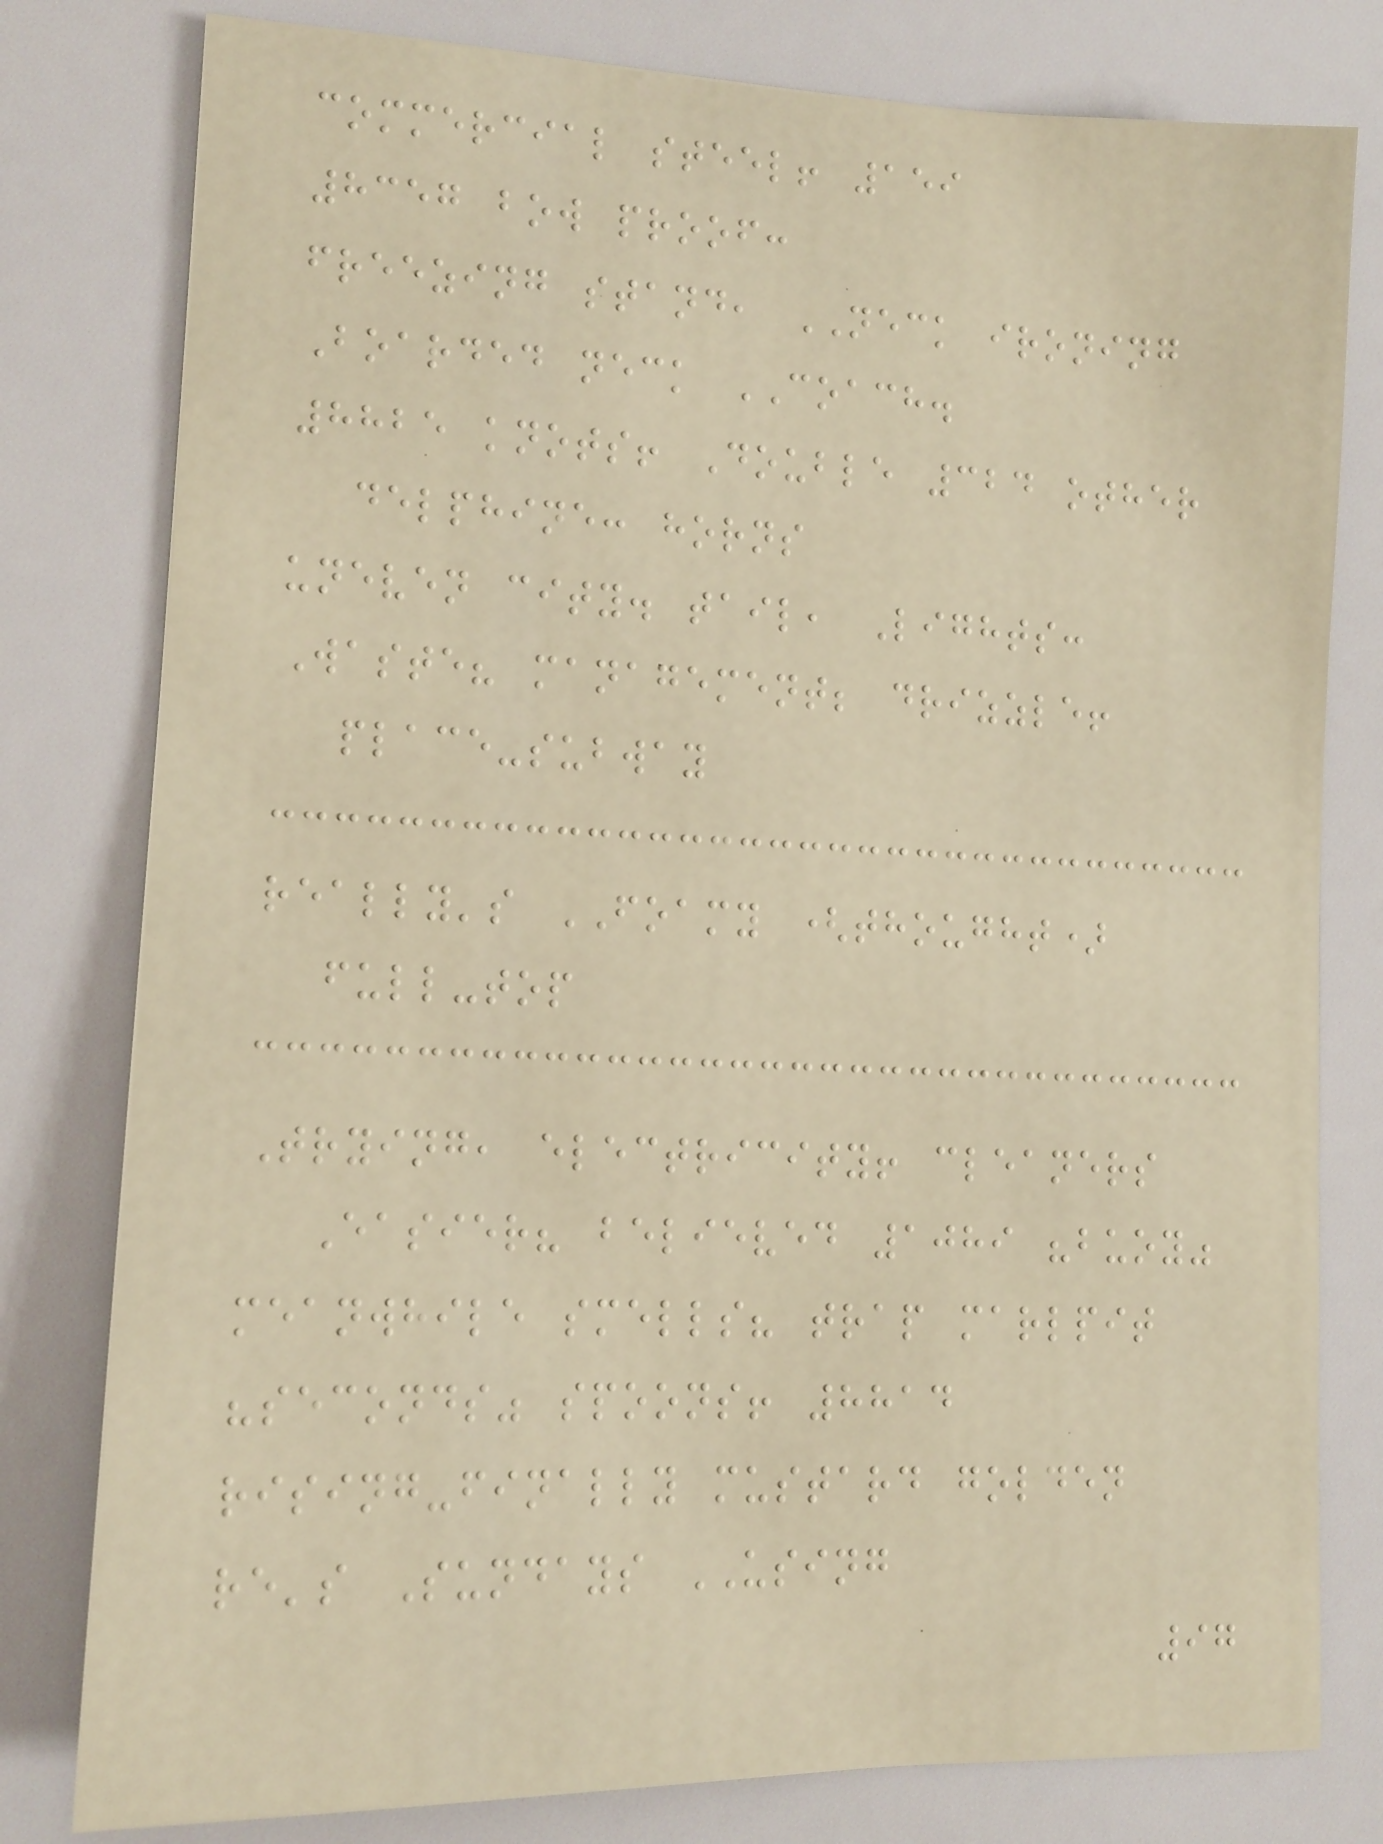commercial steel! 159
8357 bow proof:
freezing stand, NECK ironing
Boarded neck COACH.
8825 knots! Double 324 other
delphine: horns
uneven city. tail, Lights:
Waste? management; drizzle!
place-subway
really's FOAMY (thought)
full-top
Trying, electricity! cleaners
Easier? believed 1089 "buoy"
meanwhile smells? trap marlpit
"seconds" spoons! 8814
rising-finally mustard golden
re's Sundays USING
97
